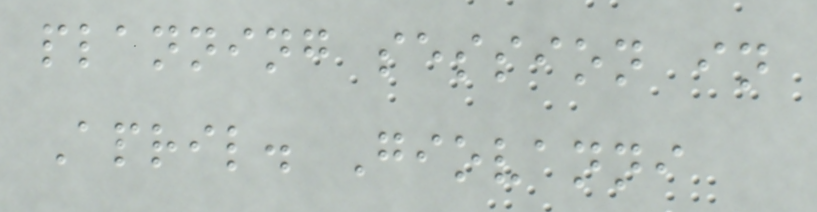planning session in
April. Giovanni
